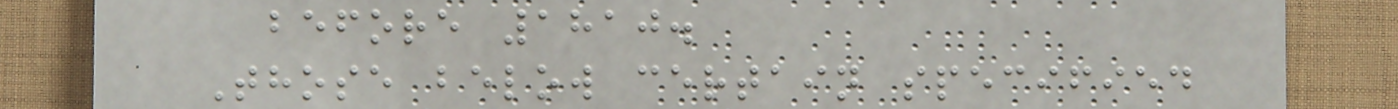before 1810.
Those below certain specified
